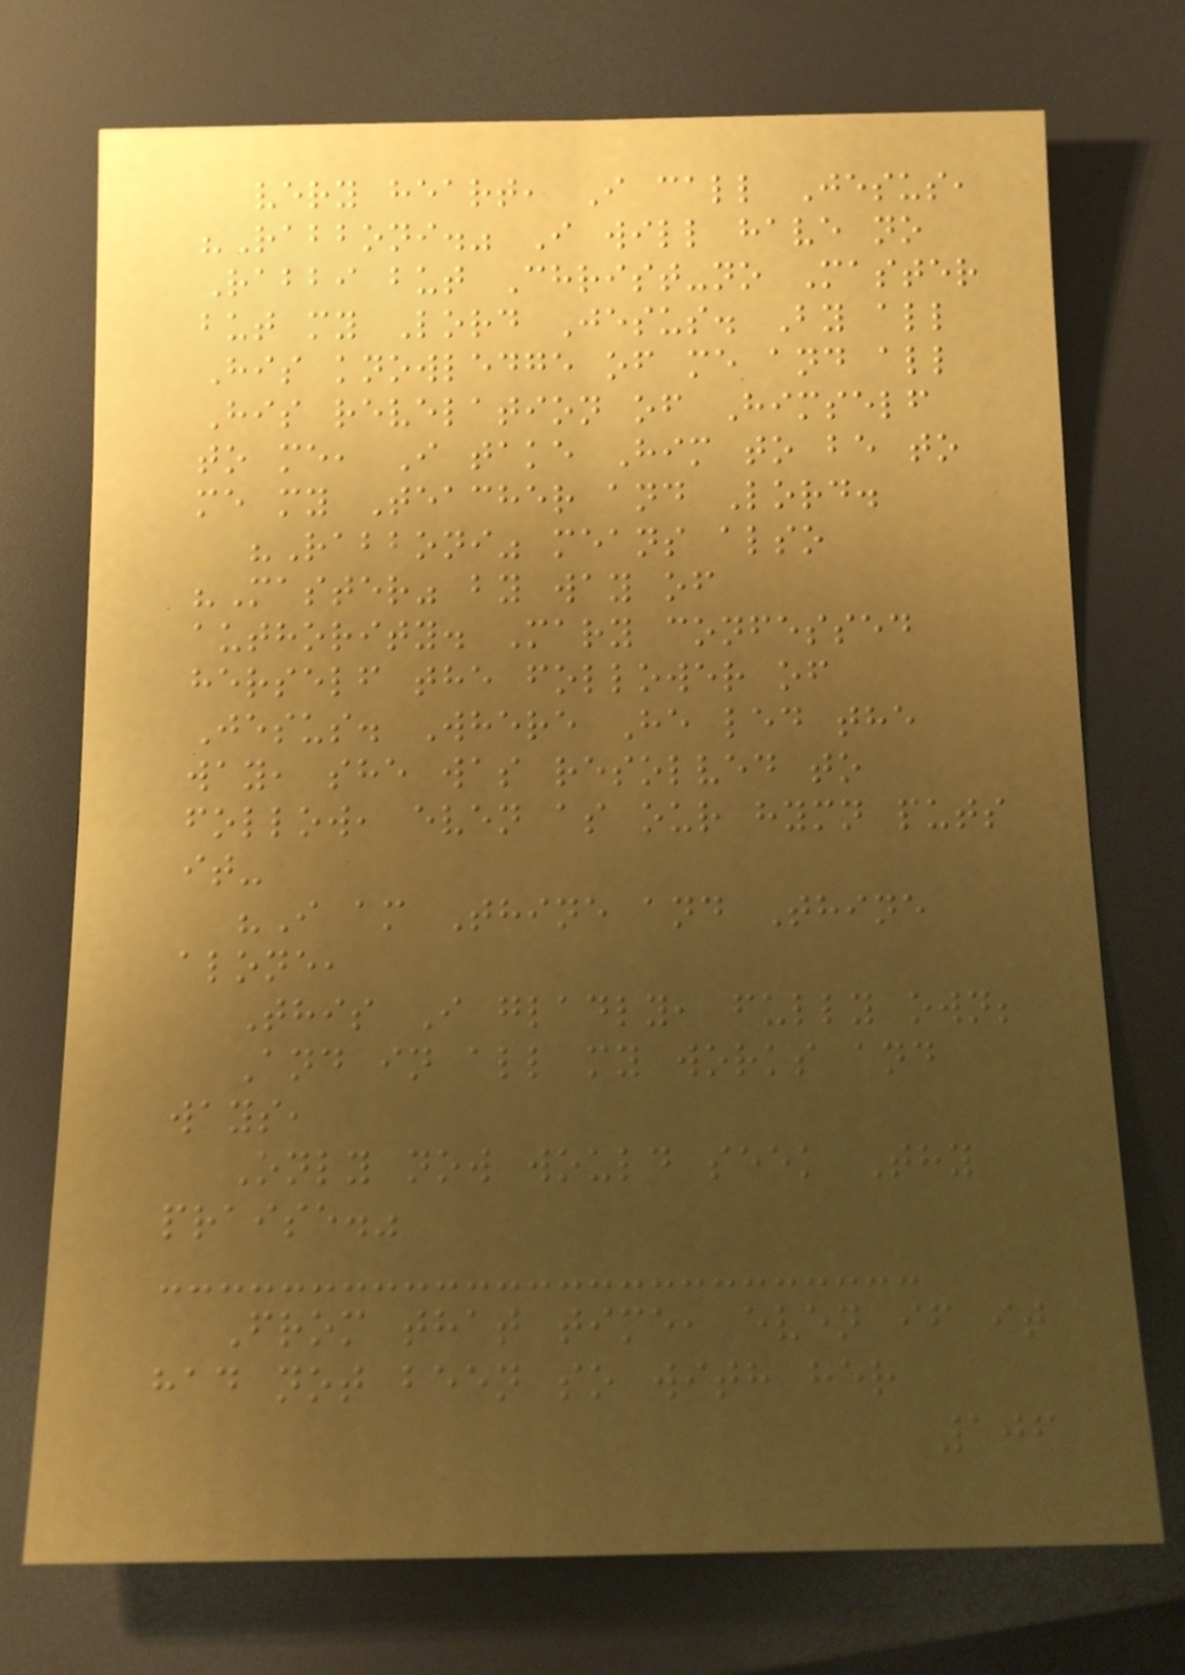very heart, I call Jesus,
"Rabboni." I will have no
Rabbi but Christ-no Master
but my Lord Jesus. By all
His knowledge of me and all
His revelation of Himself
to me, I take Him to be to
me my Teacher and Lord.
"Rabboni" means also
"Master" by way of
authority. Mary confessed
herself the follower of
Jesus. Where He led the
way, she was resolved to
follow, even as our hymn puts
it-
"I am Thine and Thine
alone,
This I gladly, fully own;
And in all my works and
ways,
Only now would seek Thy
praise."
From that time, even if it
had not been so with her
106
